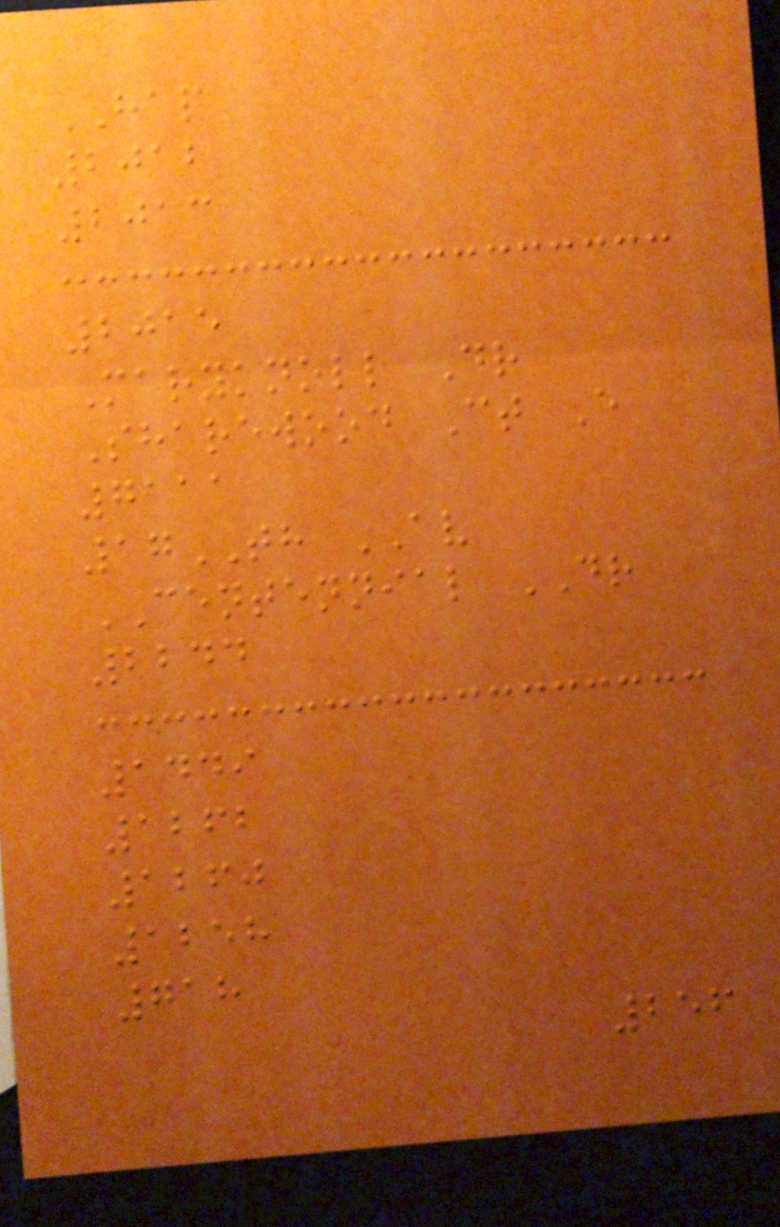HAP
2012
2013
2015
Maryknoll Dr
Sharewood Ct E
7111
17TH AV
CENTENNIAL DR
2244
1449
1262
1260
1258
718
256
